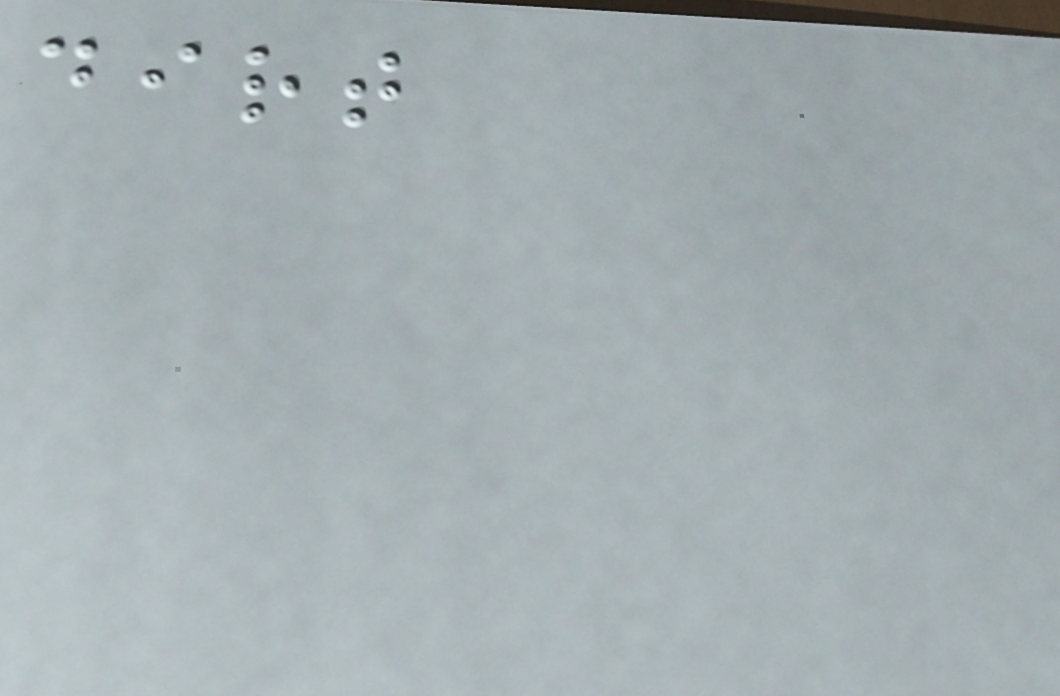dirt
